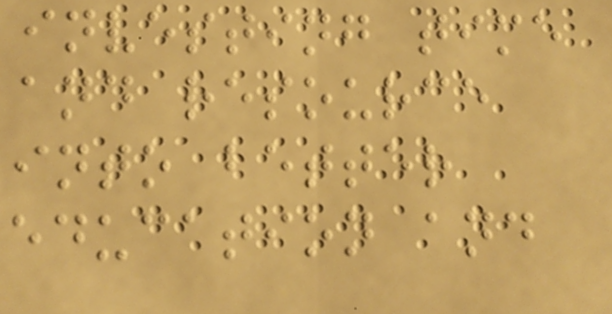investing time
and resource
into better
education and
